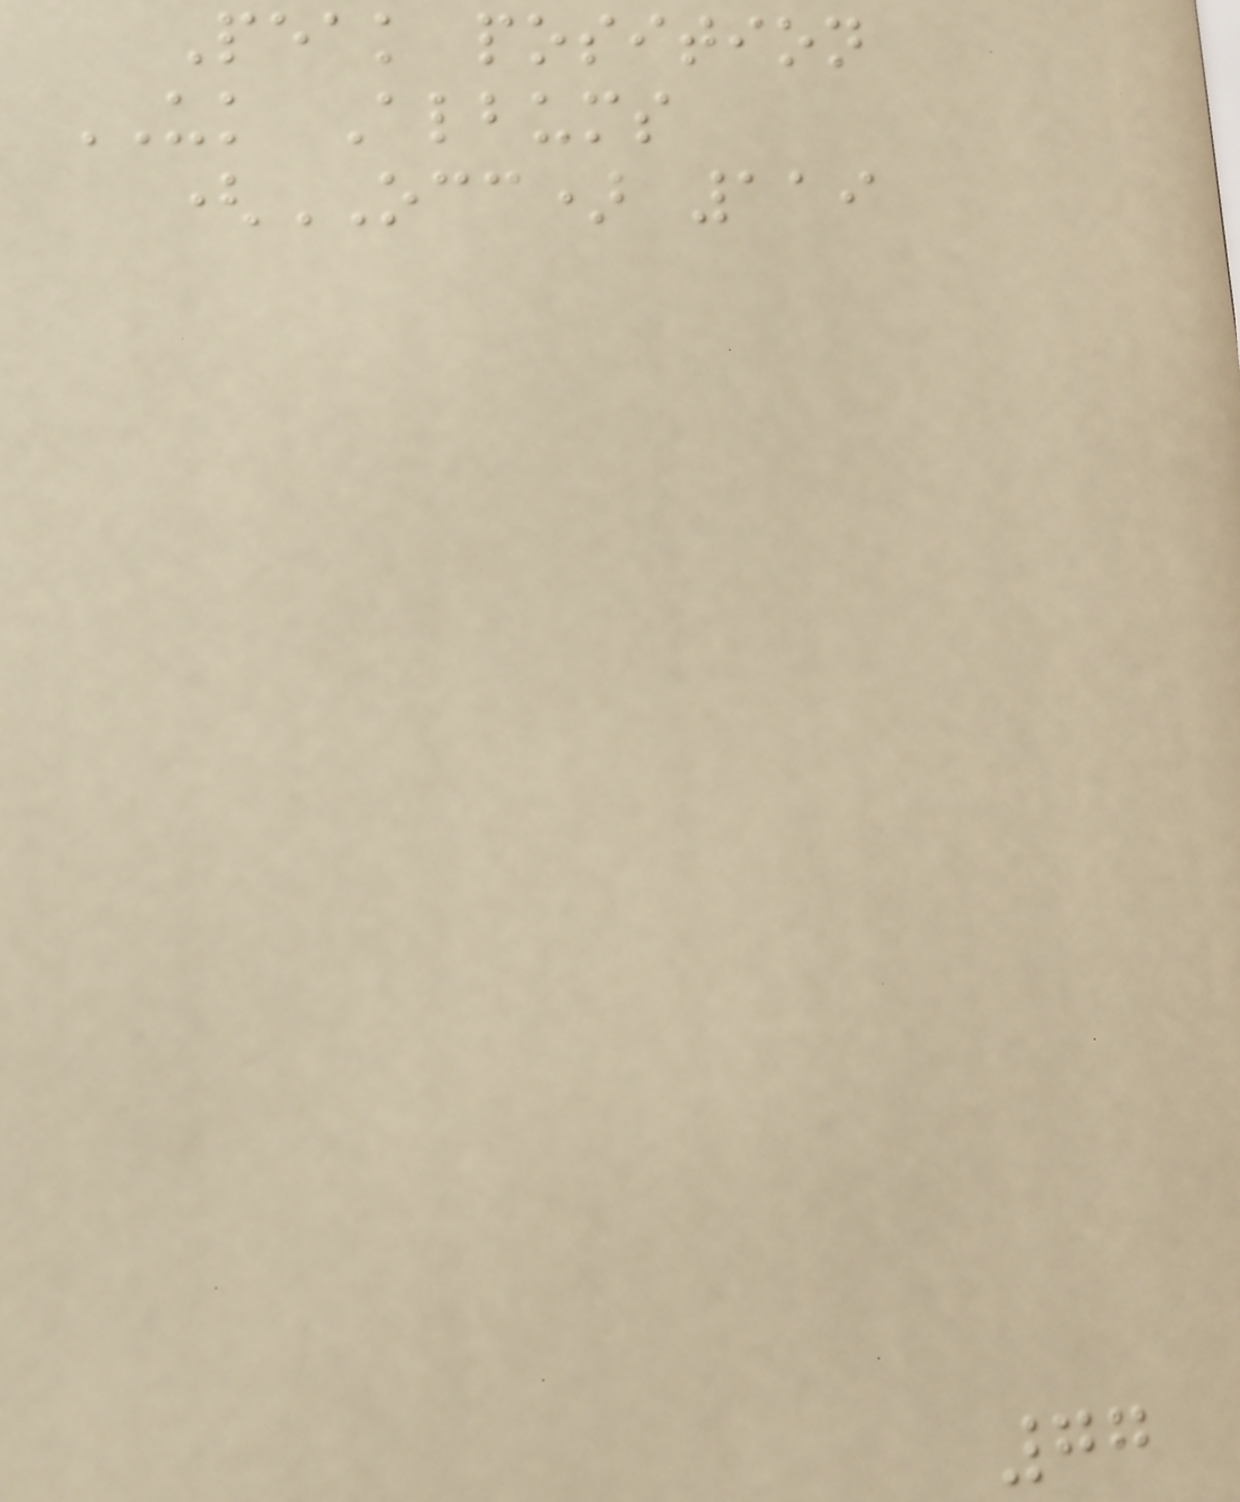Peak position
UK Albums
(OCC) 119
77
